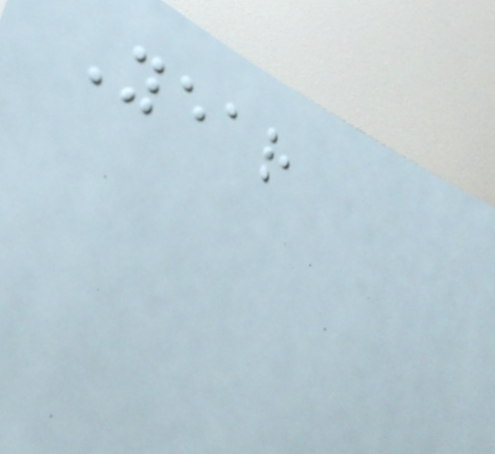Year
